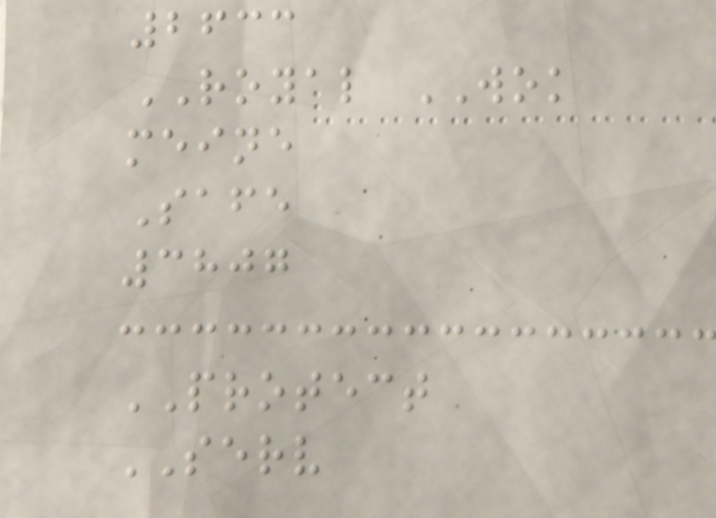2633
ROYAL WOK
meine
Safe
3807
PROTECT
SERV
